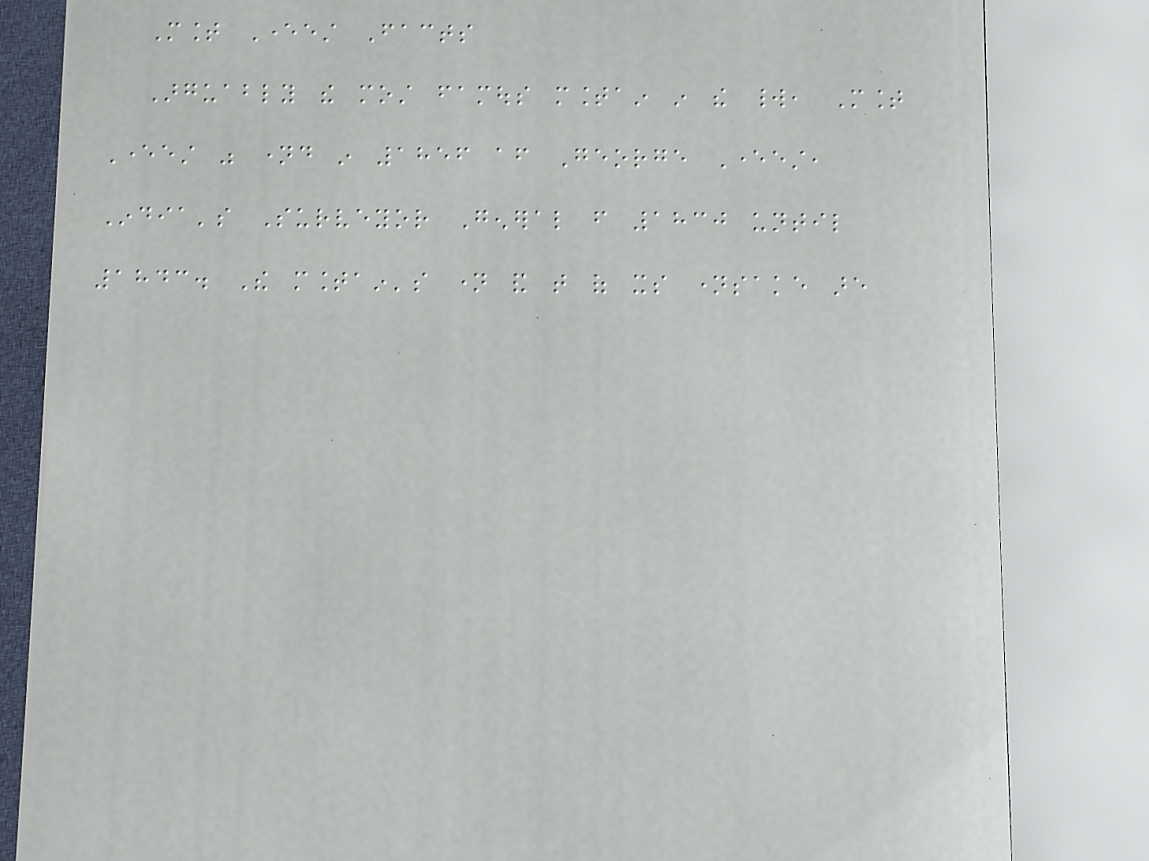Mount Everest Facts
Arguably the most famous mountain in the world, Mount
Everest was named in 1856 after George Everest,
India's Surveyor General from 1830 until
1843. The mountain's name and that of its namesake are
